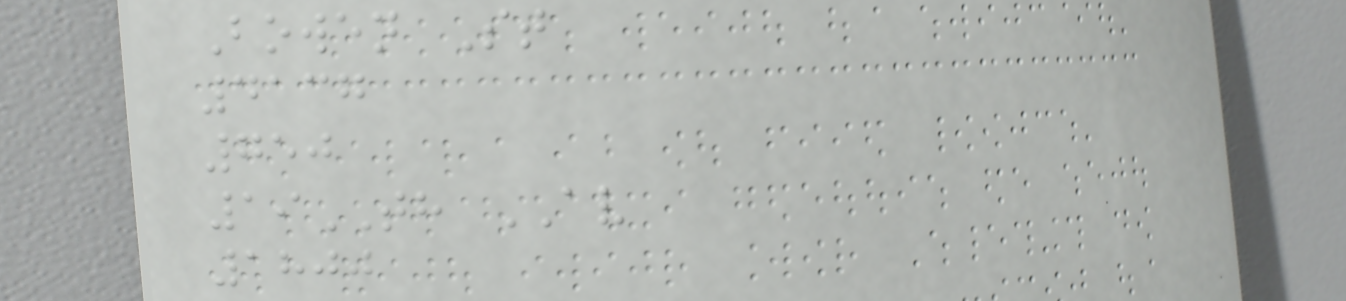Bowen St
4137
750
19TH AV
1800
